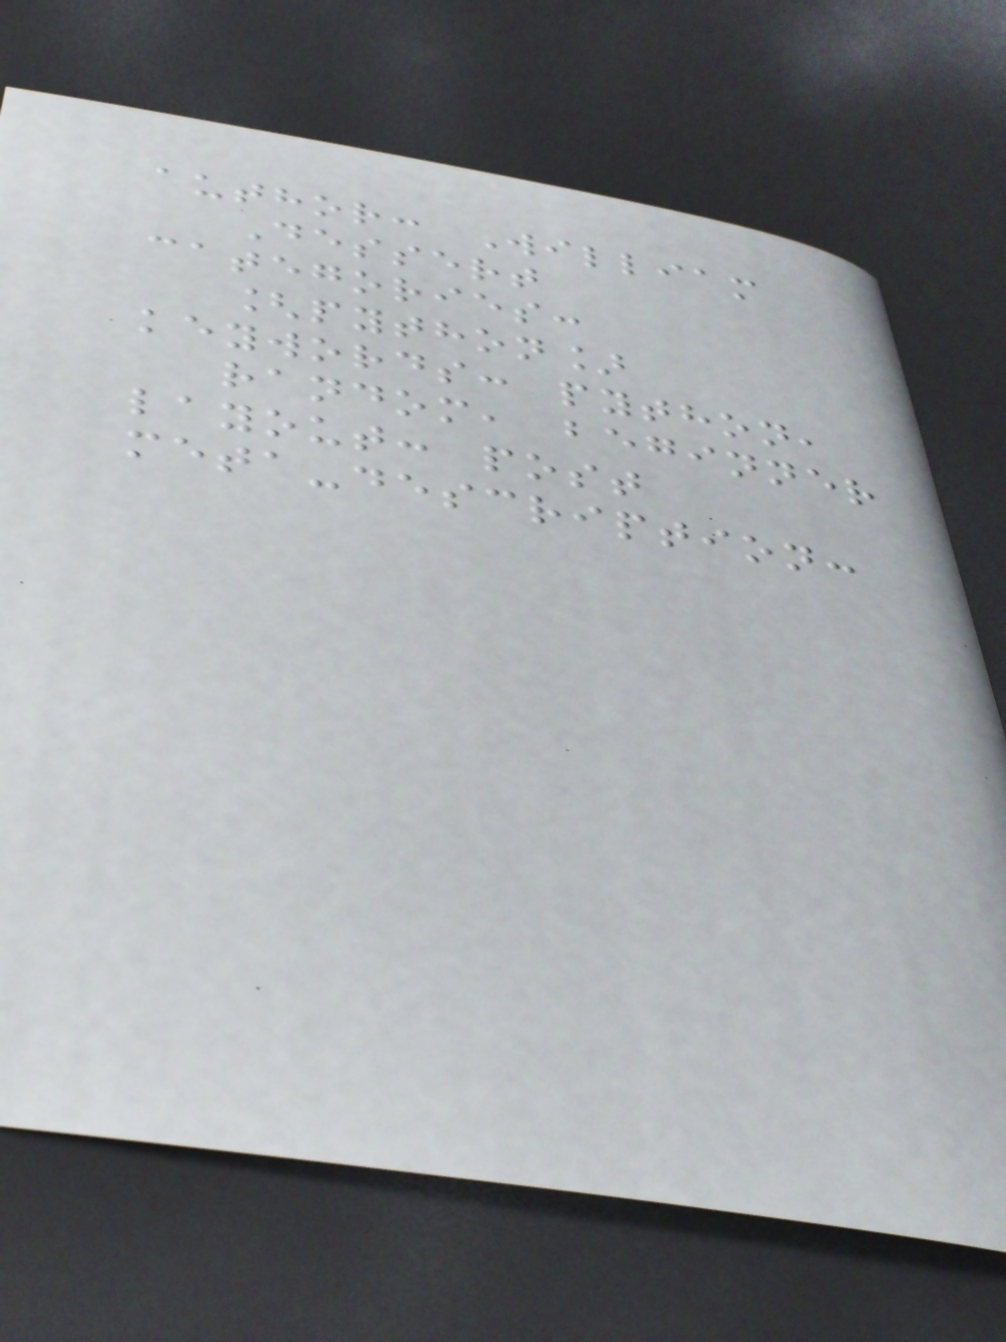author: William
Dessert
categories:
[python]
keywords: python,
random, beginner
layout: post
meta-description:
